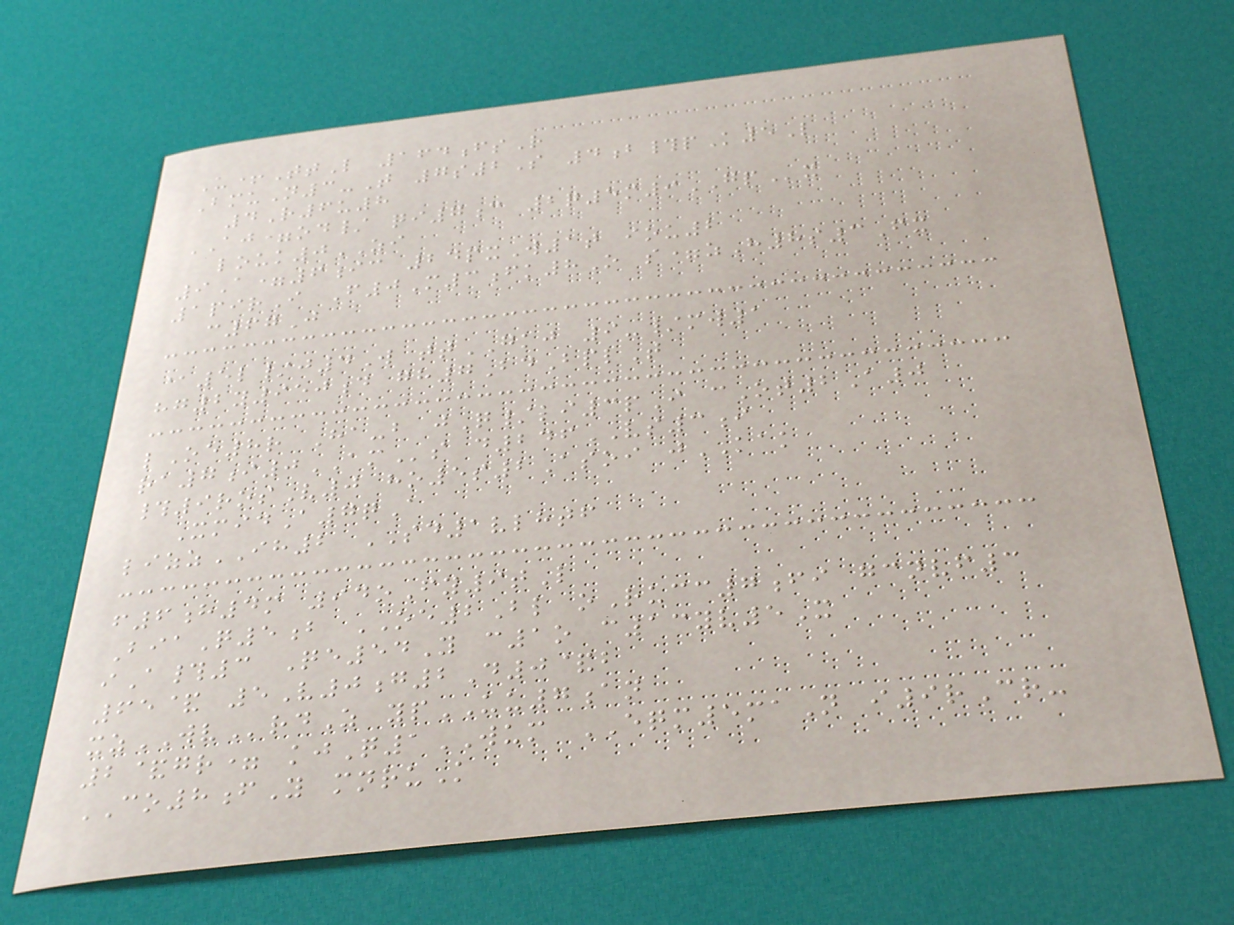U+TtL 164fsR
BmuN3-T 7s2S 4b#pK5L
4R6u8
AJ=od/ qi7c 2q5m9GPx
louk0ZI
9A=6ic 24pxW1t iou2
1pirI F0M3fk8O s=zH8s3Fx
c67J
@5l/j4W ttGKJ 9-/mw1
hg2y950d gh7BdBplT
lOe8r Ha-b jQ/li3pI cOt2A0
ra7i0AMs d246VS3i
#9rosV0 ho5s2Asoi jKAK
XmidA7qA
lizzIH2 SD1vlhtf
f6h4m 94oFy9tL
BiaQ5b OE2Bl oRucc7fi gcnvf3
iA#3 Qe54Y c1o c13yv5X
65& 5V0g2D0&b
xzWVrdZ ypUU7an
2&gr= kjQ1WUM EQM5maN i9rCr-
CO8fY mnruK
